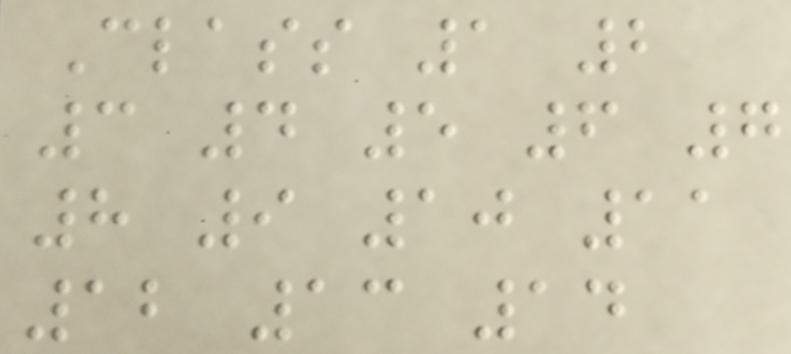Class 1 2
3 4 5 6 7
8 9 10 11
12 13 14
